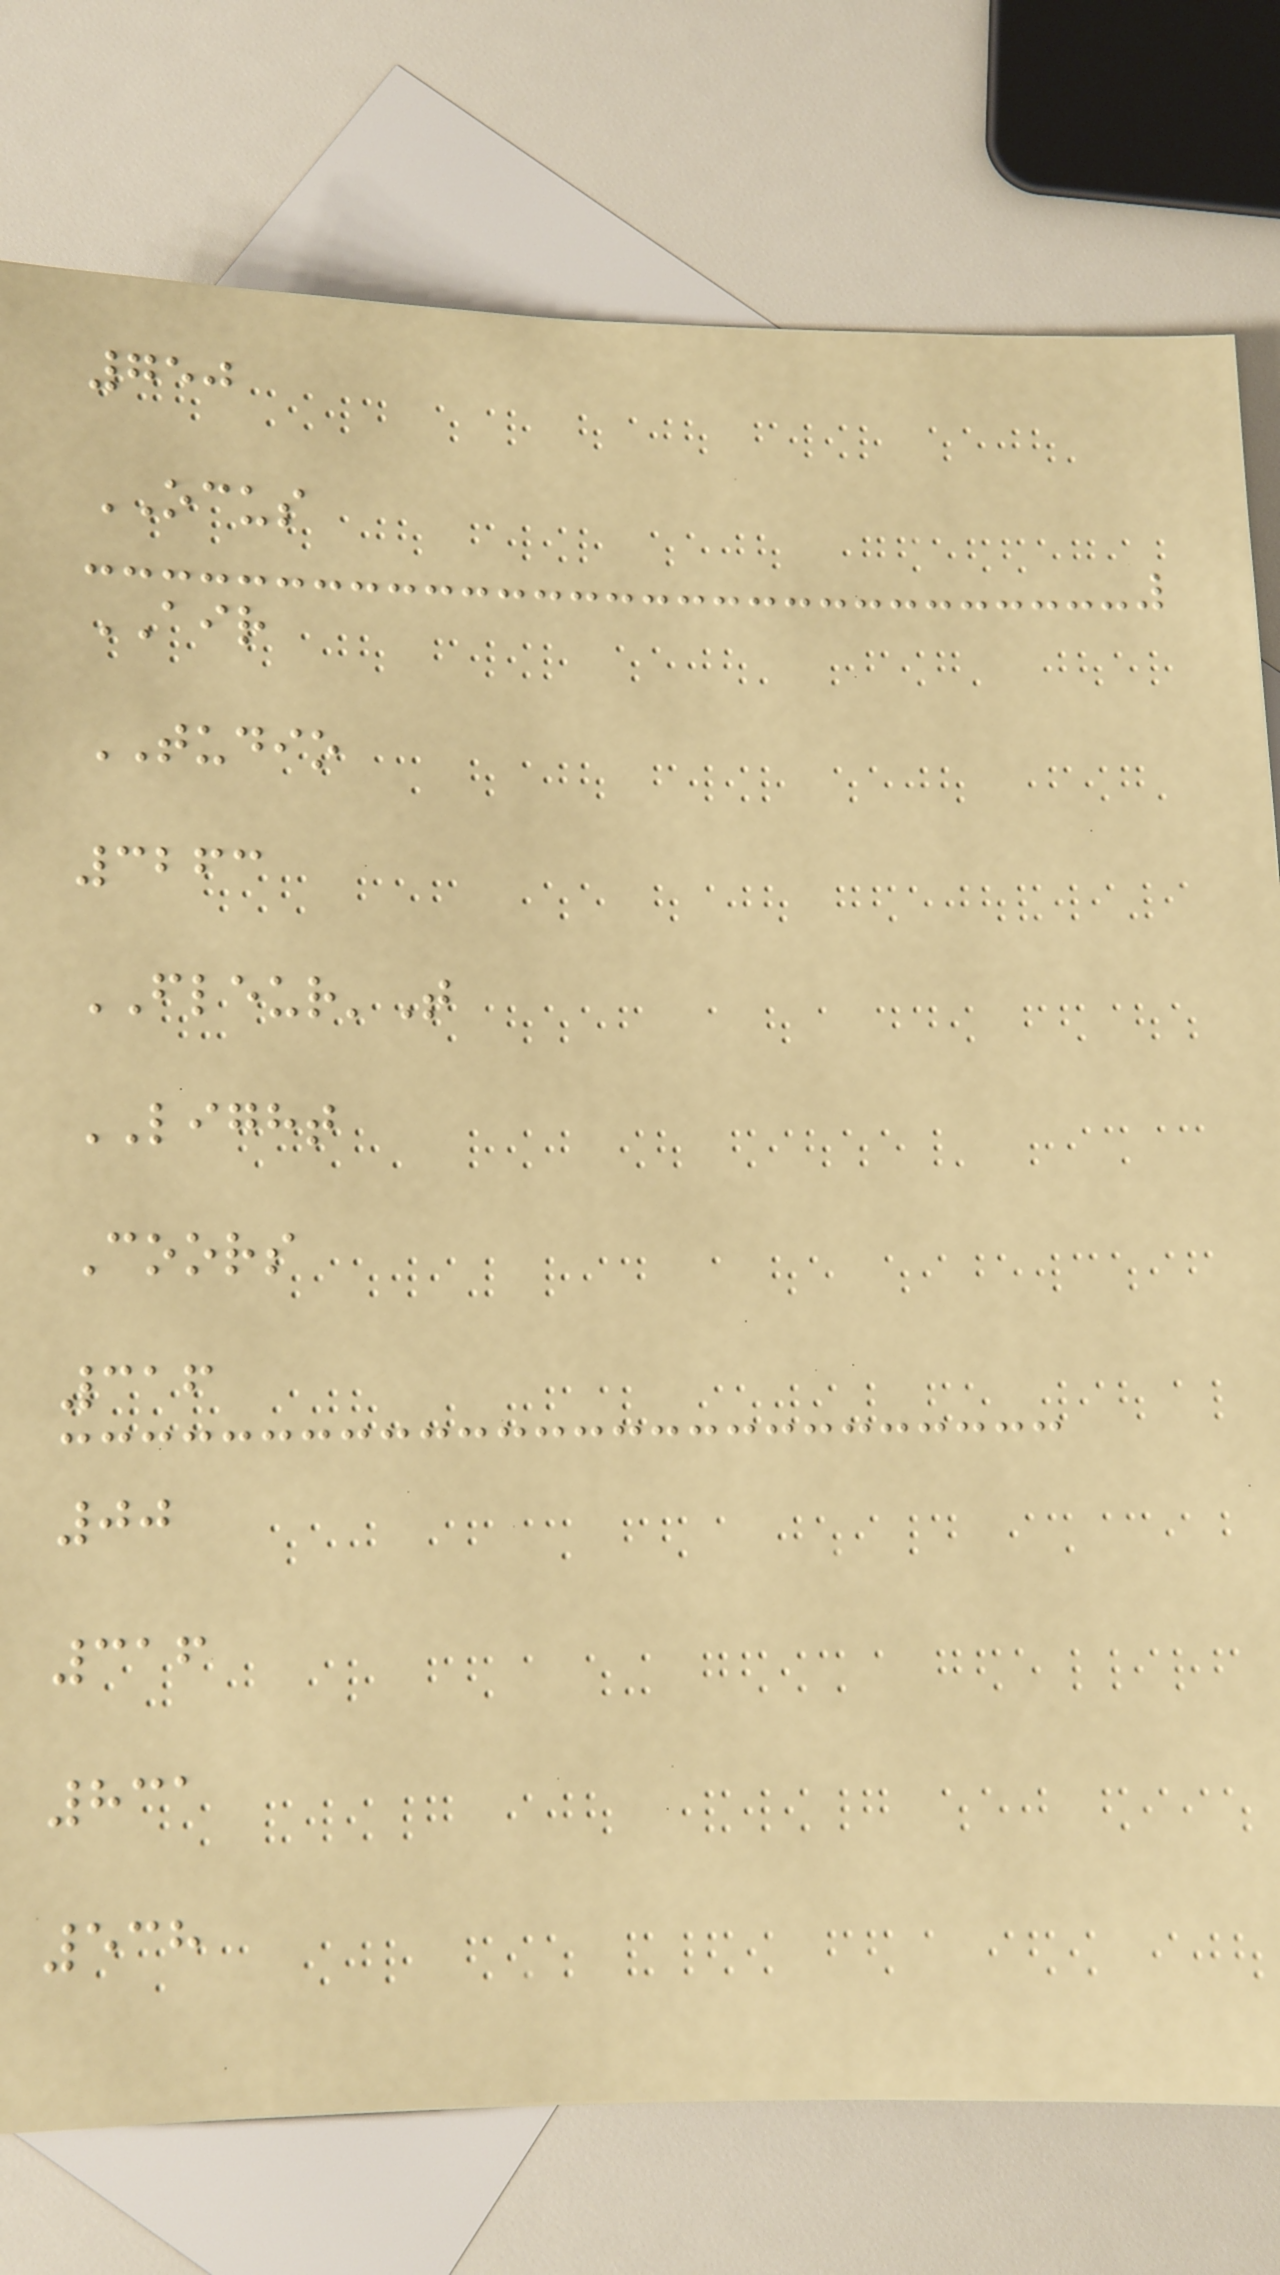750
OCUS
AIR
TUDIO
3263
FLEUR'T
LIGHT
Coors
316
00
316
831
538
